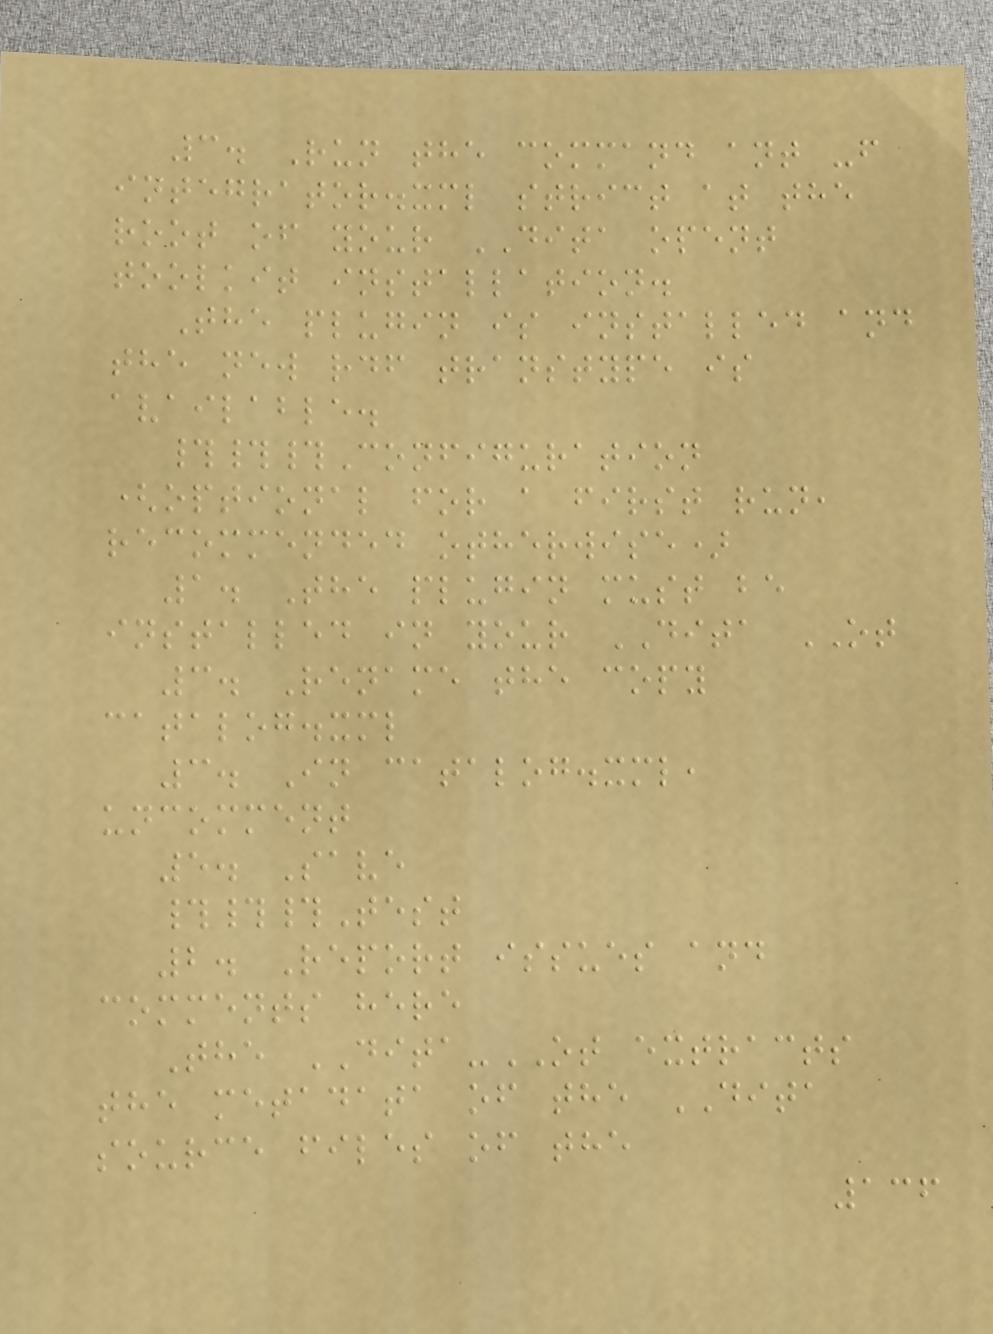3. Run the command ant -f
integrator.xml strict at the
root of your DITA opent
toolkit installation.
The plugin is installed and
the new rdf transtype is
available.
###Configuration
(optional for a first run,
recommended otherwise)
1. The plugin must be
installed in your DITA OT
3. Rename the copy
catalog.xml
3. In catalog.xml,
uncomment
5. Save
###Test
2. Report issues and
comments here
The DITA-OT extracts
the metadata of the DITA
source files of the
136
